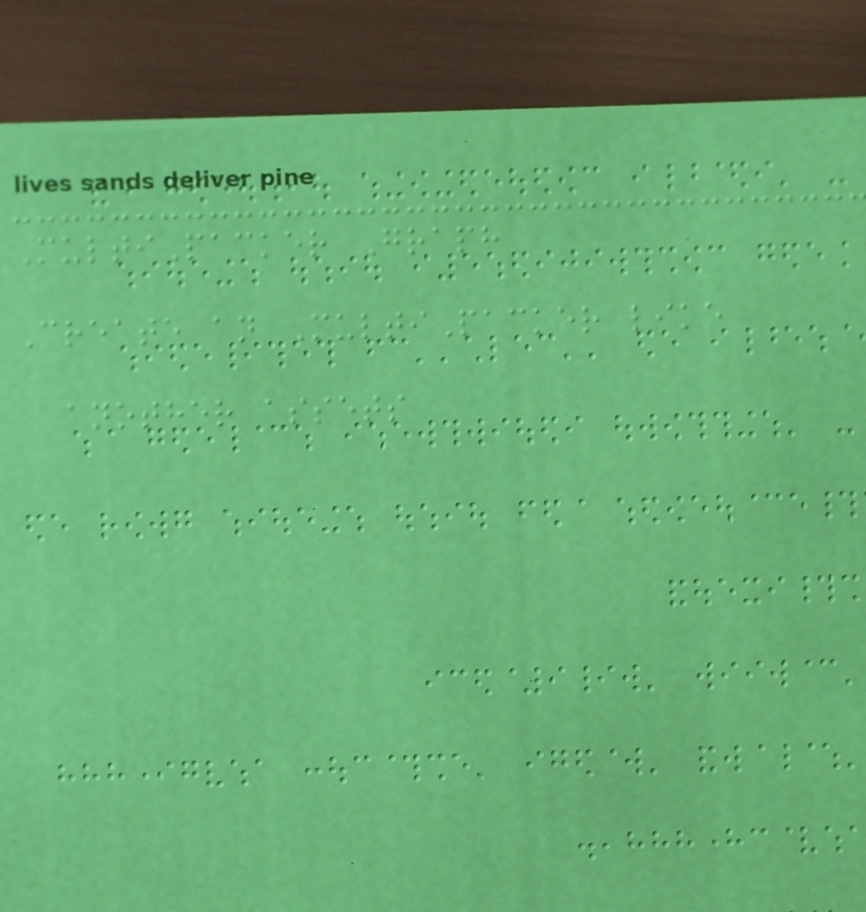MultiPacker Graph
Create an MultiPacker like
another assets
